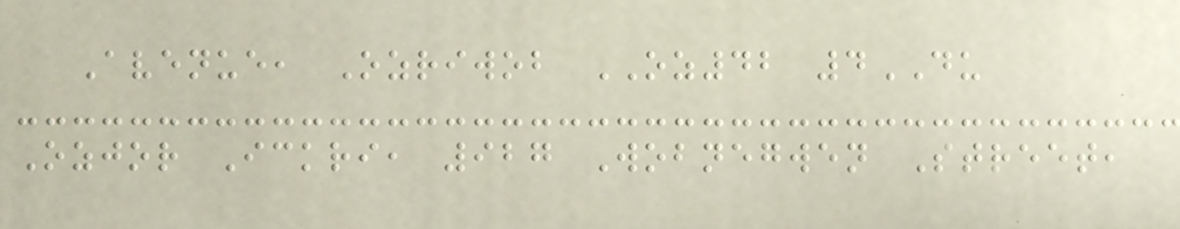Avenue, Ozriwob OZ42 4DU
Ozjor Ickri, 927 Wobnegwen Street,
